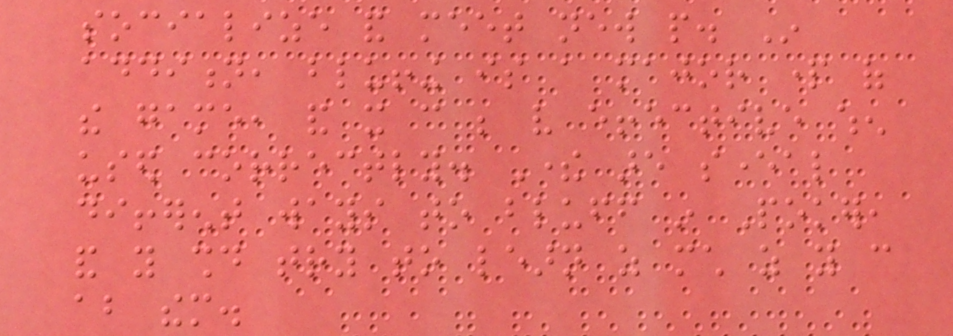socialize and meet new people. In
addition, bluffing is a major part of
the game, and it can be very effective when
used correctly. There are several
different ways to bluff in Poker,
and you should try to learn as much as you can
about them.
